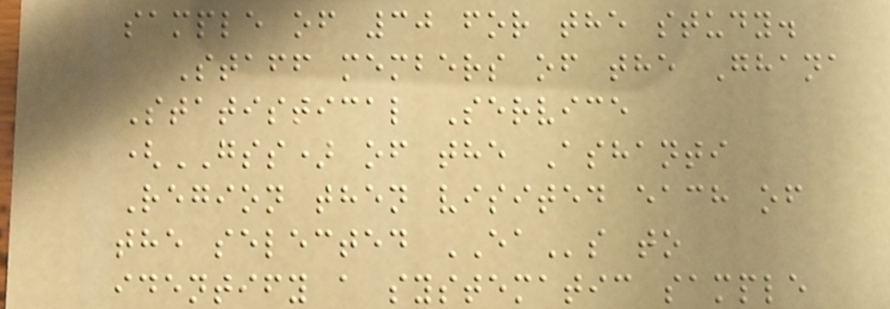sample of 30 for the study.
Staff members of the Ghana
Statistical Service
(GSS) of the Ashanti
Region then visited each of
the selected EAs to
identify a systematic sample
